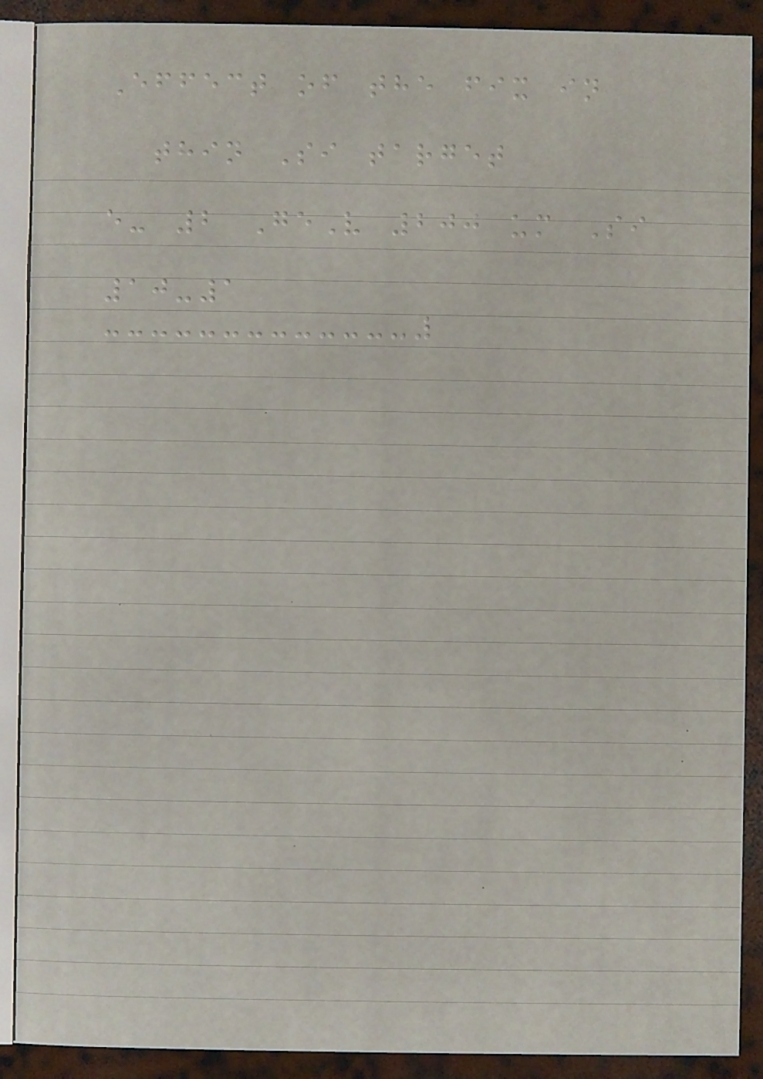Effect of the fix in
thin Si target
e- 2 GeV 200 um Si
10-1
